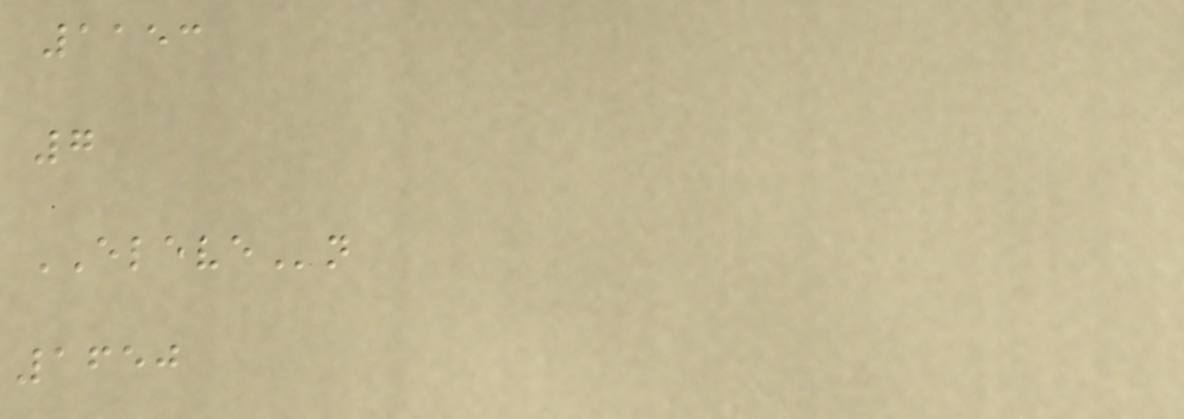1153
7
ELEVEn
1650
